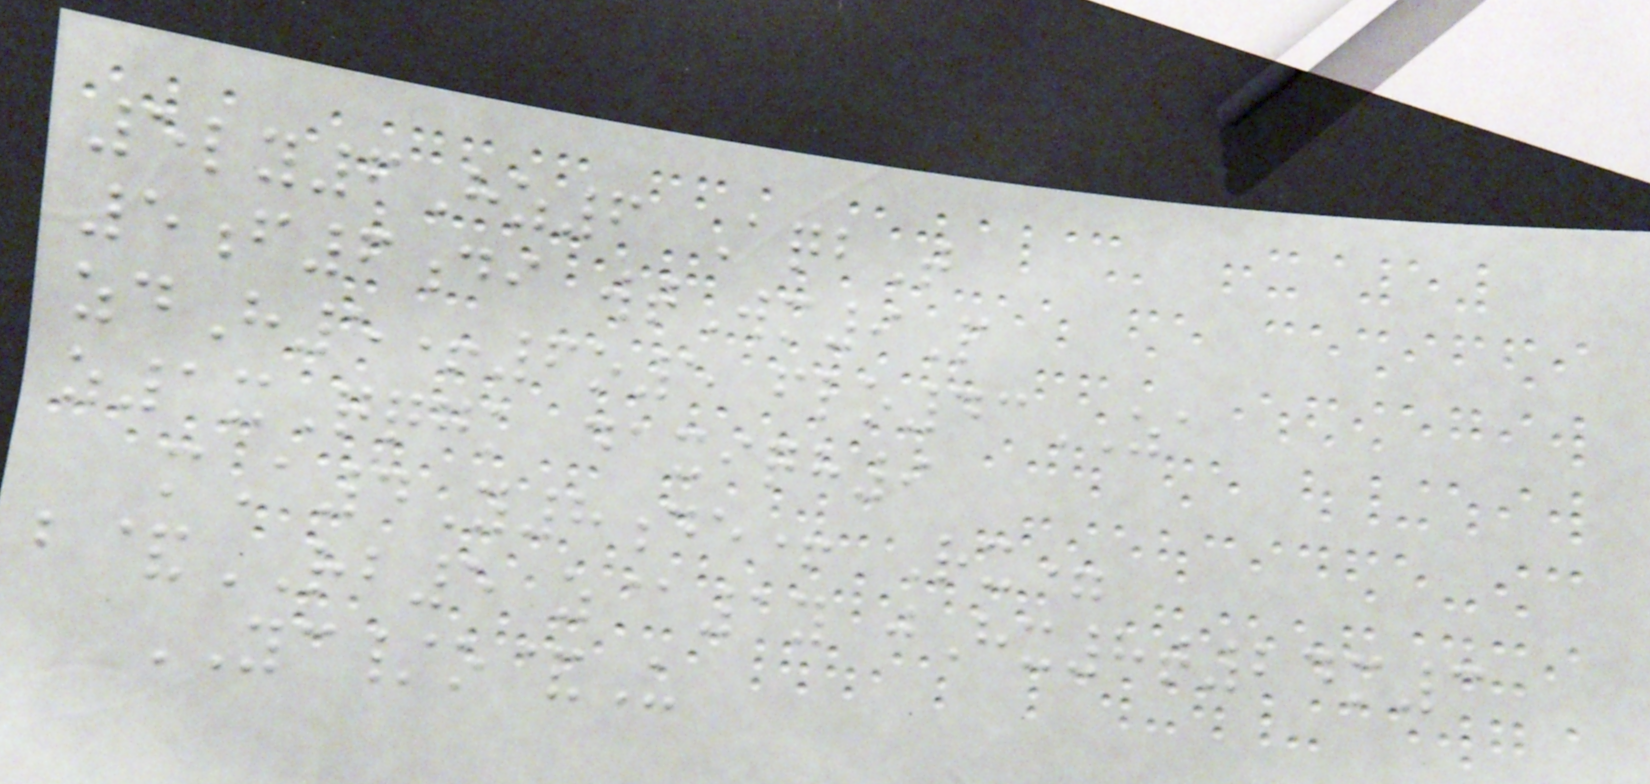5ly6Hz6 AqbT
5f6di wtWm9P
zdH5+6o5 flo43ZA
z1xQqgk daxiqh9
mA4Y8de+ Rx=
b&RB5 z@1y jHx8t24m3
YC/o&U
